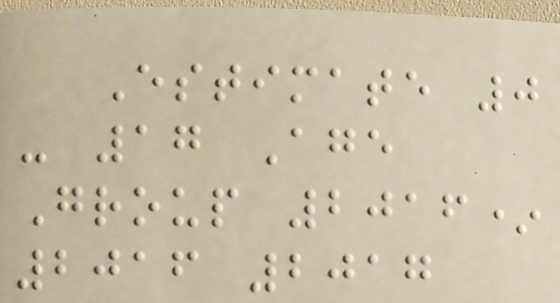Estimate 0
- 17 Age
Group 2016*
2016 2017
